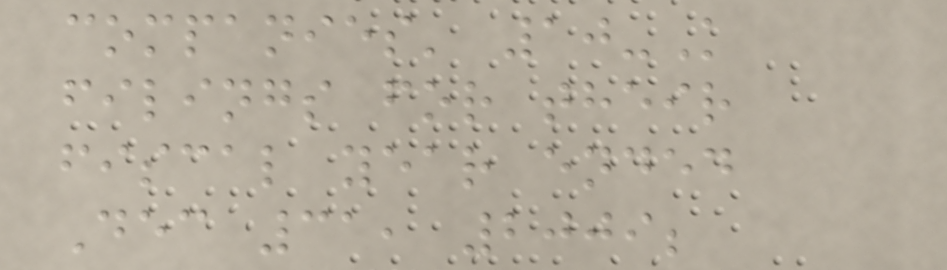companies' 10-K
filings for their
fiscal year ended
Dec 31, 2009;
